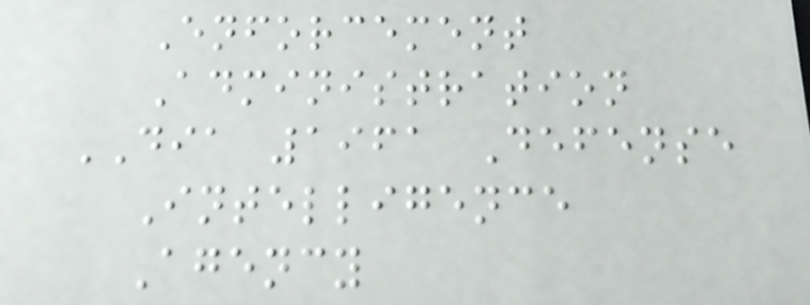Enforcement
Administration
DIA 1961 Defense
Intelligence
Agency
